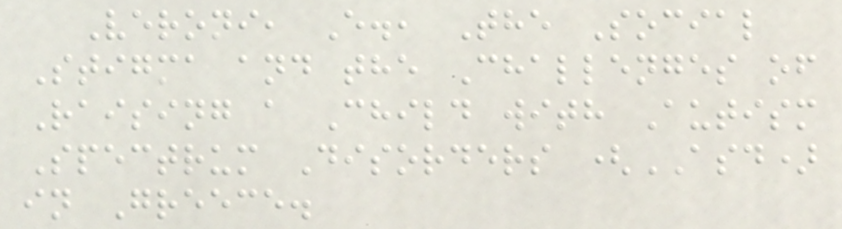Veroni, E., The Social
Stigma and the Challenges of
Raising a Child with Autism
Spectrum Disorders (ASD)
in Greece.
